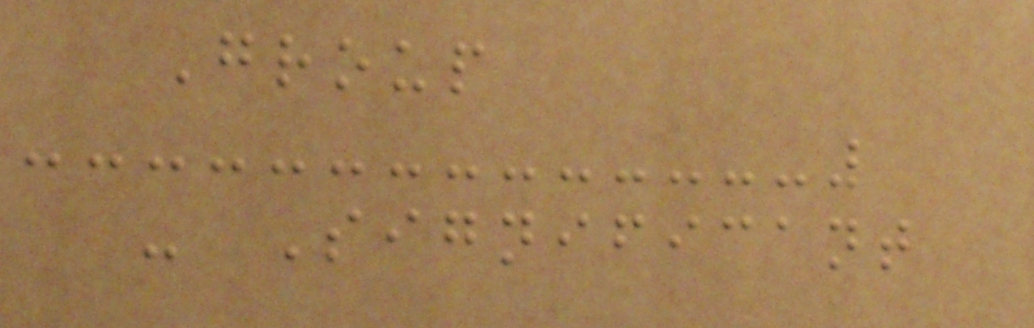Group
- Significant
